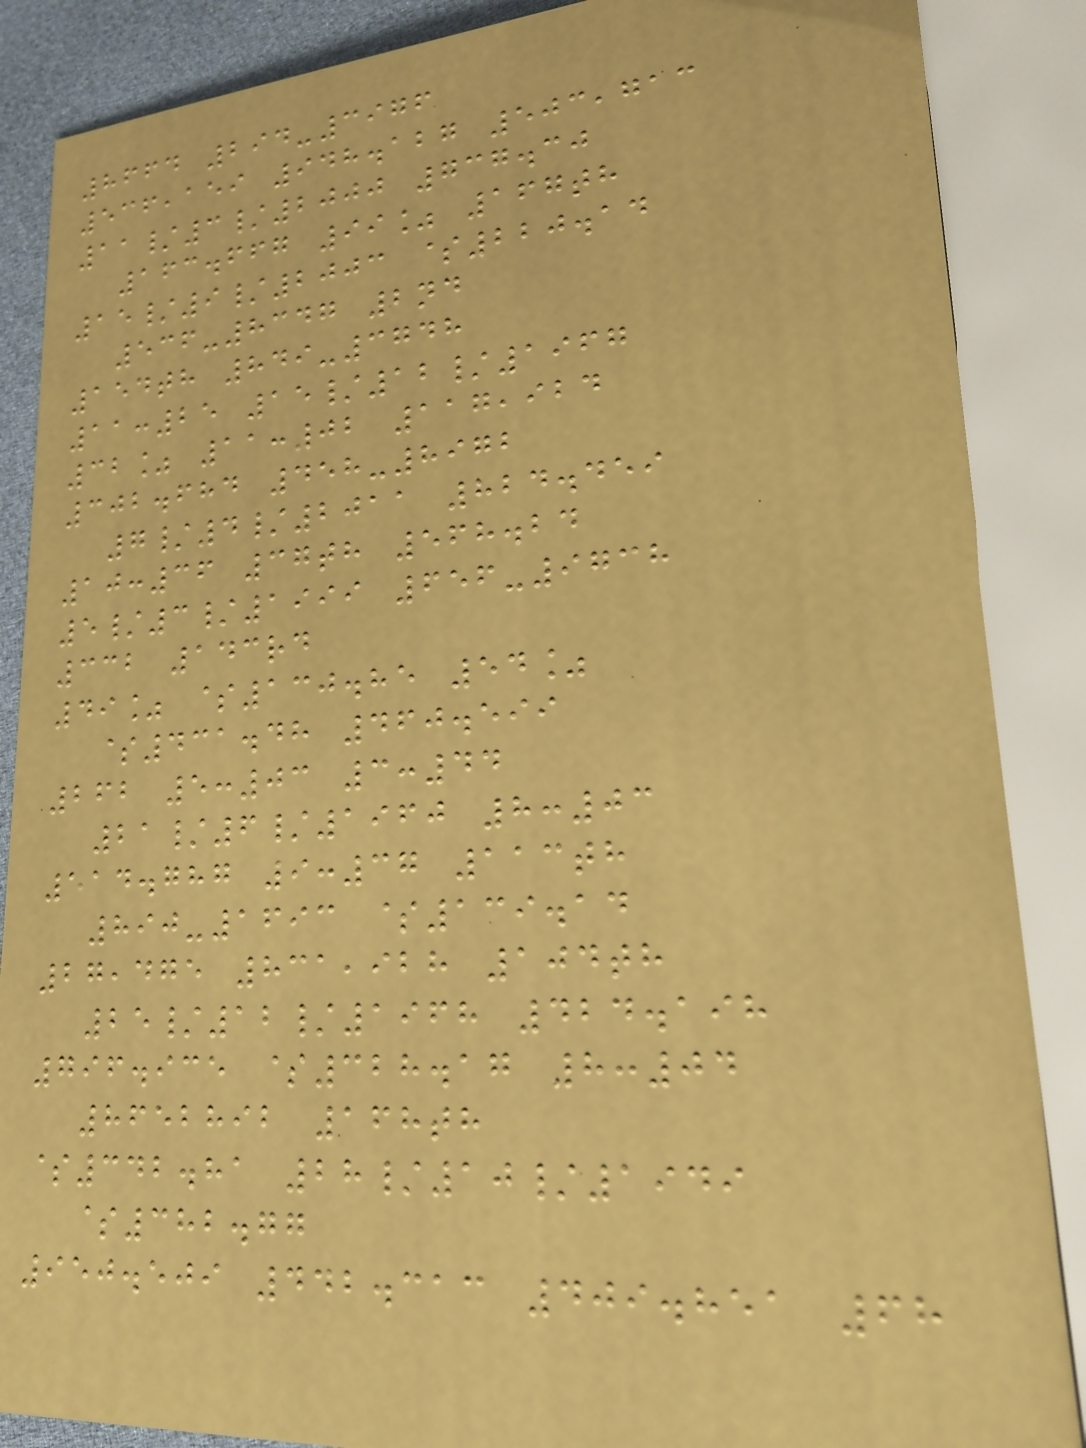8664 294-3976
536,159 948.127 503,713
11/3/2000 737.30
163.667 99% 167th
15/9/2003 $220.14
536-8347 2nd
154th 849-3748
11:25 15/12/1967
32% 11:02 117,924
302.684 458-8972
7/4/2011 824.459
10:36 37th 568.24
5/3/1999 656-9738
332 143rd
49% $130.85 54%
$431.48 460.599
262 5:03 3:44
21/6/1960 8:03
514.787 9:37 113th
890-1693 $139.14
27,475 831,928 104th
25/12/1968 424.198
796.935 $328.17 8:04
8652892 168th
$342.81 28/10/1949
$382.77
950.509 442.313 409.851 68
